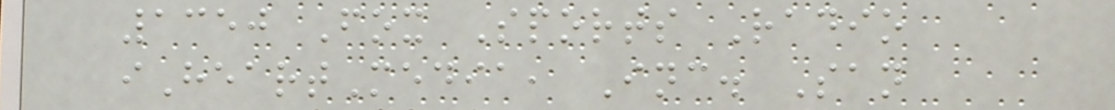1350 Fox Sports Radio
iHeartMedia, Inc. San
